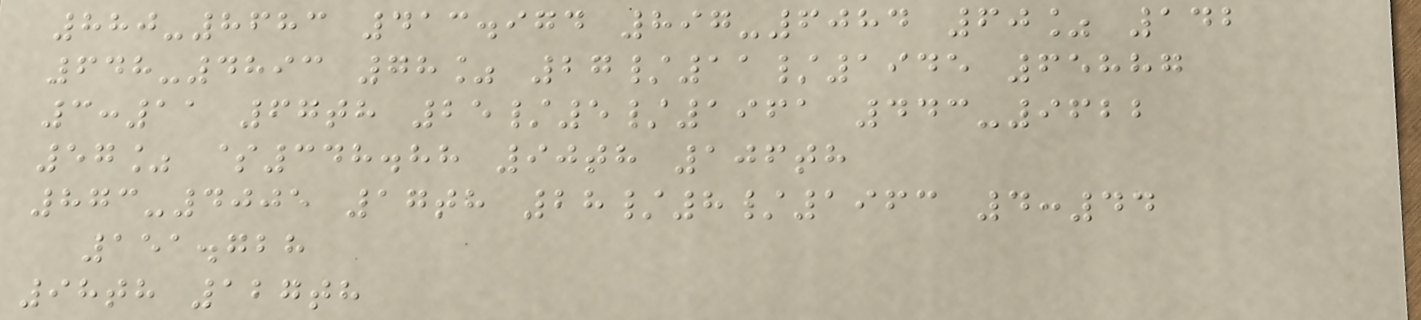880-8683 413.974 897-6084 60% 142
648-4893 78% 27/11/1945 65887
3:11 67th 25/5/1961 443-9622
57% $348.88 90th 106th
873-4005 17th 28/8/1963 4:44
151.728
98th 127th
